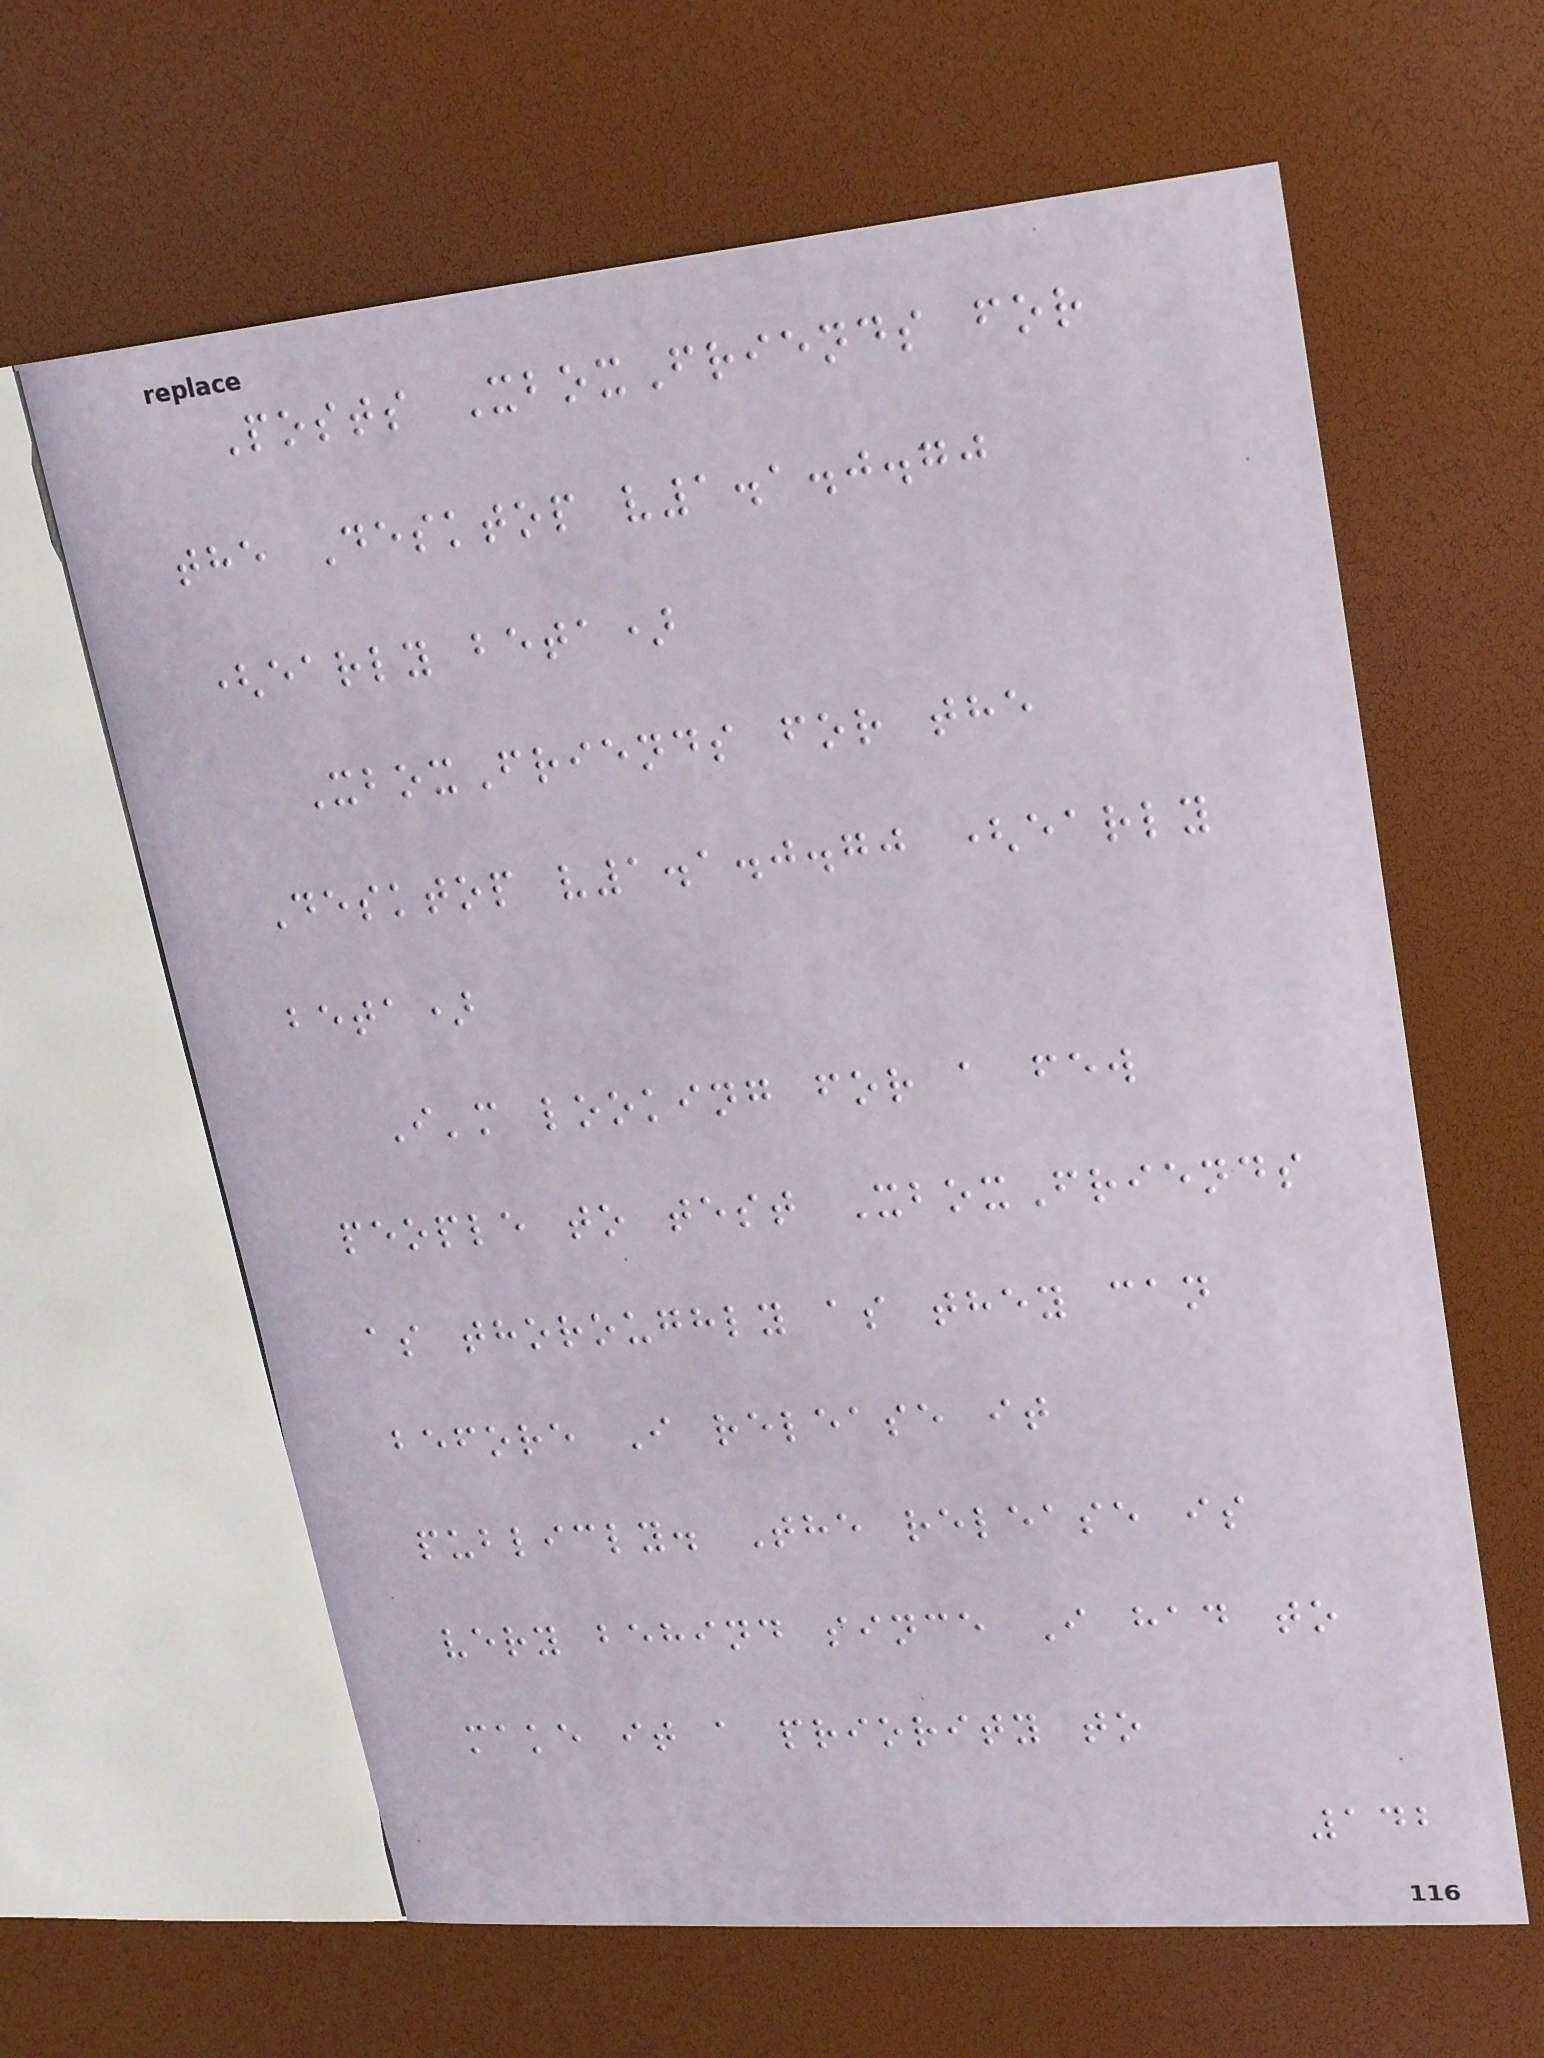Posts XboxFriends for
the Desktop v1.1.0.70
(early beta)
XboxFriends for the
Desktop v1.1.0.70 (early
beta)
I'm looking for a few
people to test XboxFriends
as thoroughly as they can
before I release it
publicly. The release is
very behind since I had to
make it a priority to
142
